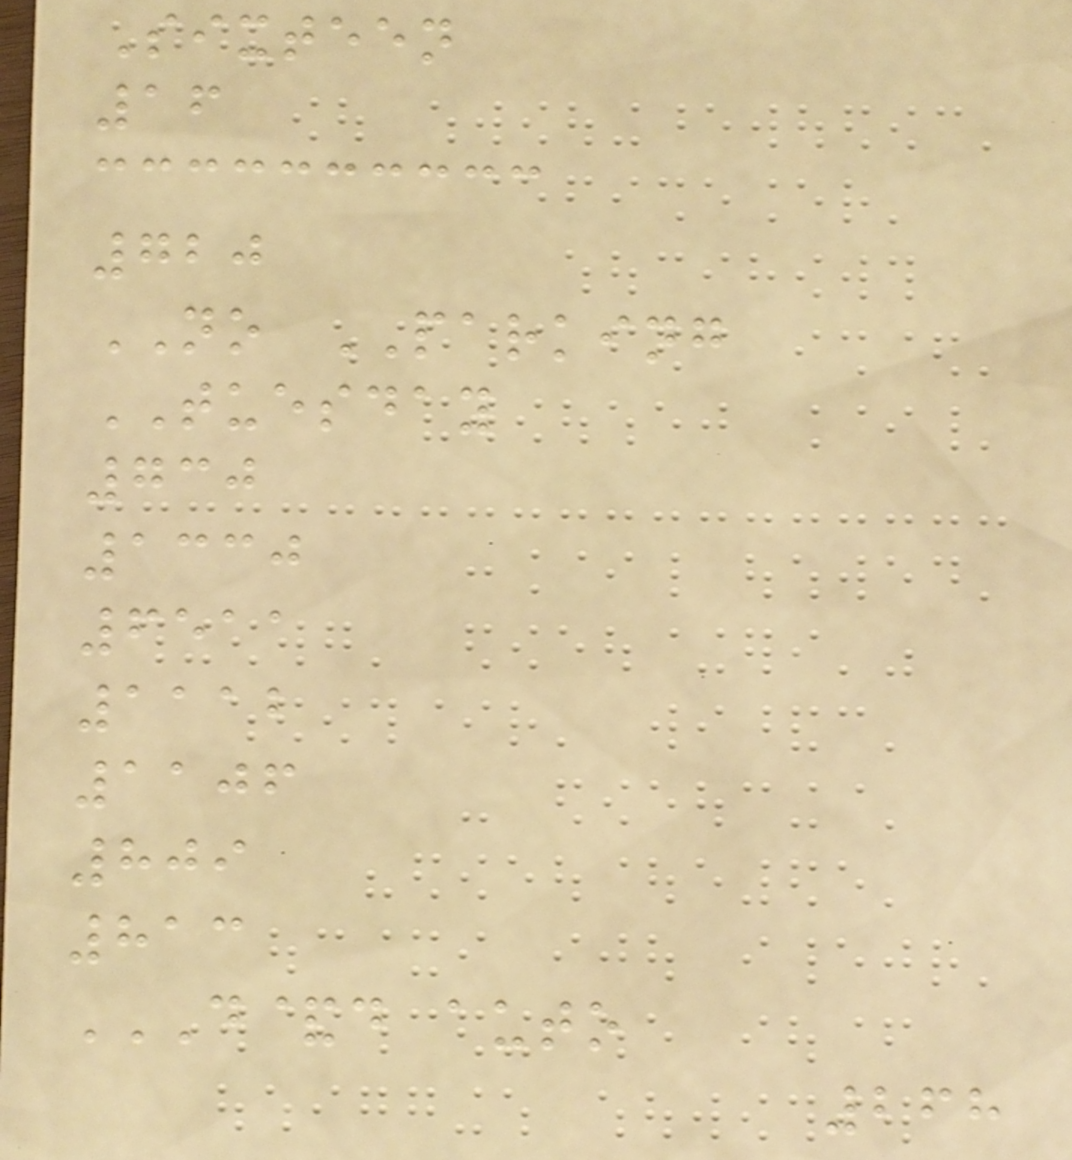Sixteen
16
720
NO PARKING
TUESDAY
730
1330
6511
1112
1106
809
813
D&D AUTO
268
